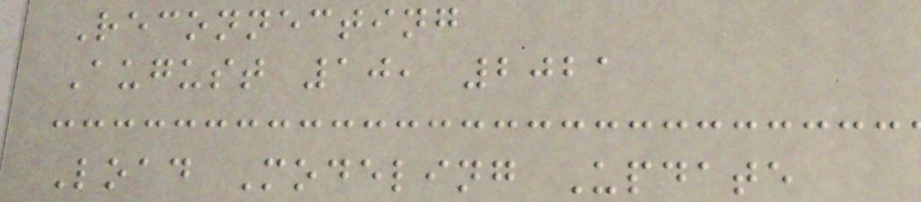Reconnecting
August 10, 2021
Load Modeling Update
